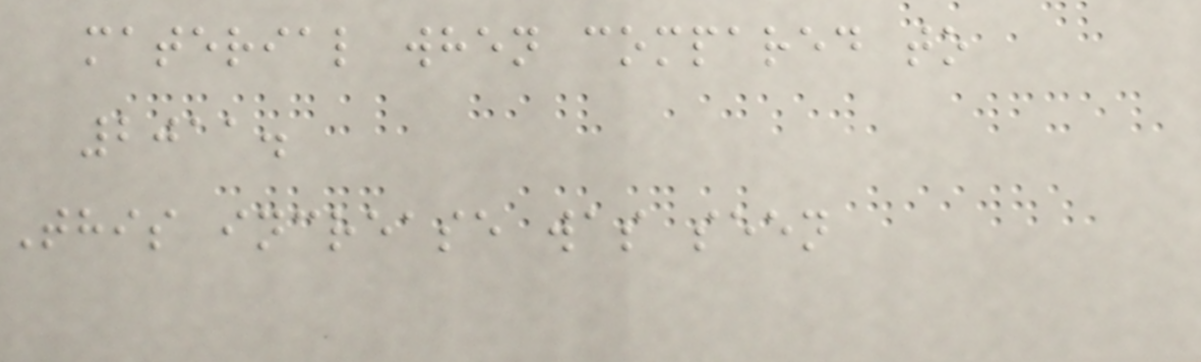material when compared to
2011.
This increase was seen
